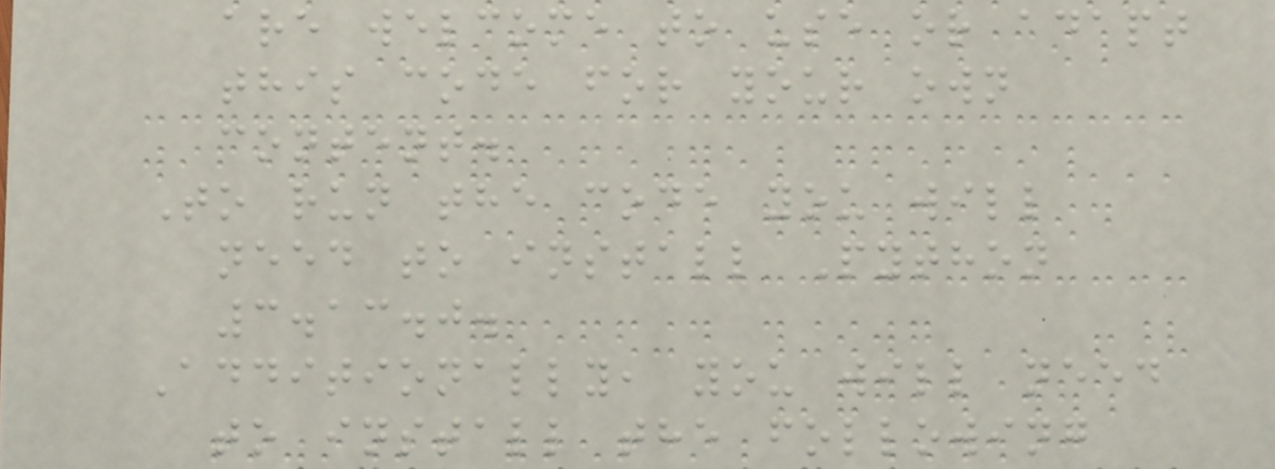are welcome to use or adapt
this code for your own
content.
To run the code you will
need to install Python
3.13.0.
Additionally, you will need
to install the following
